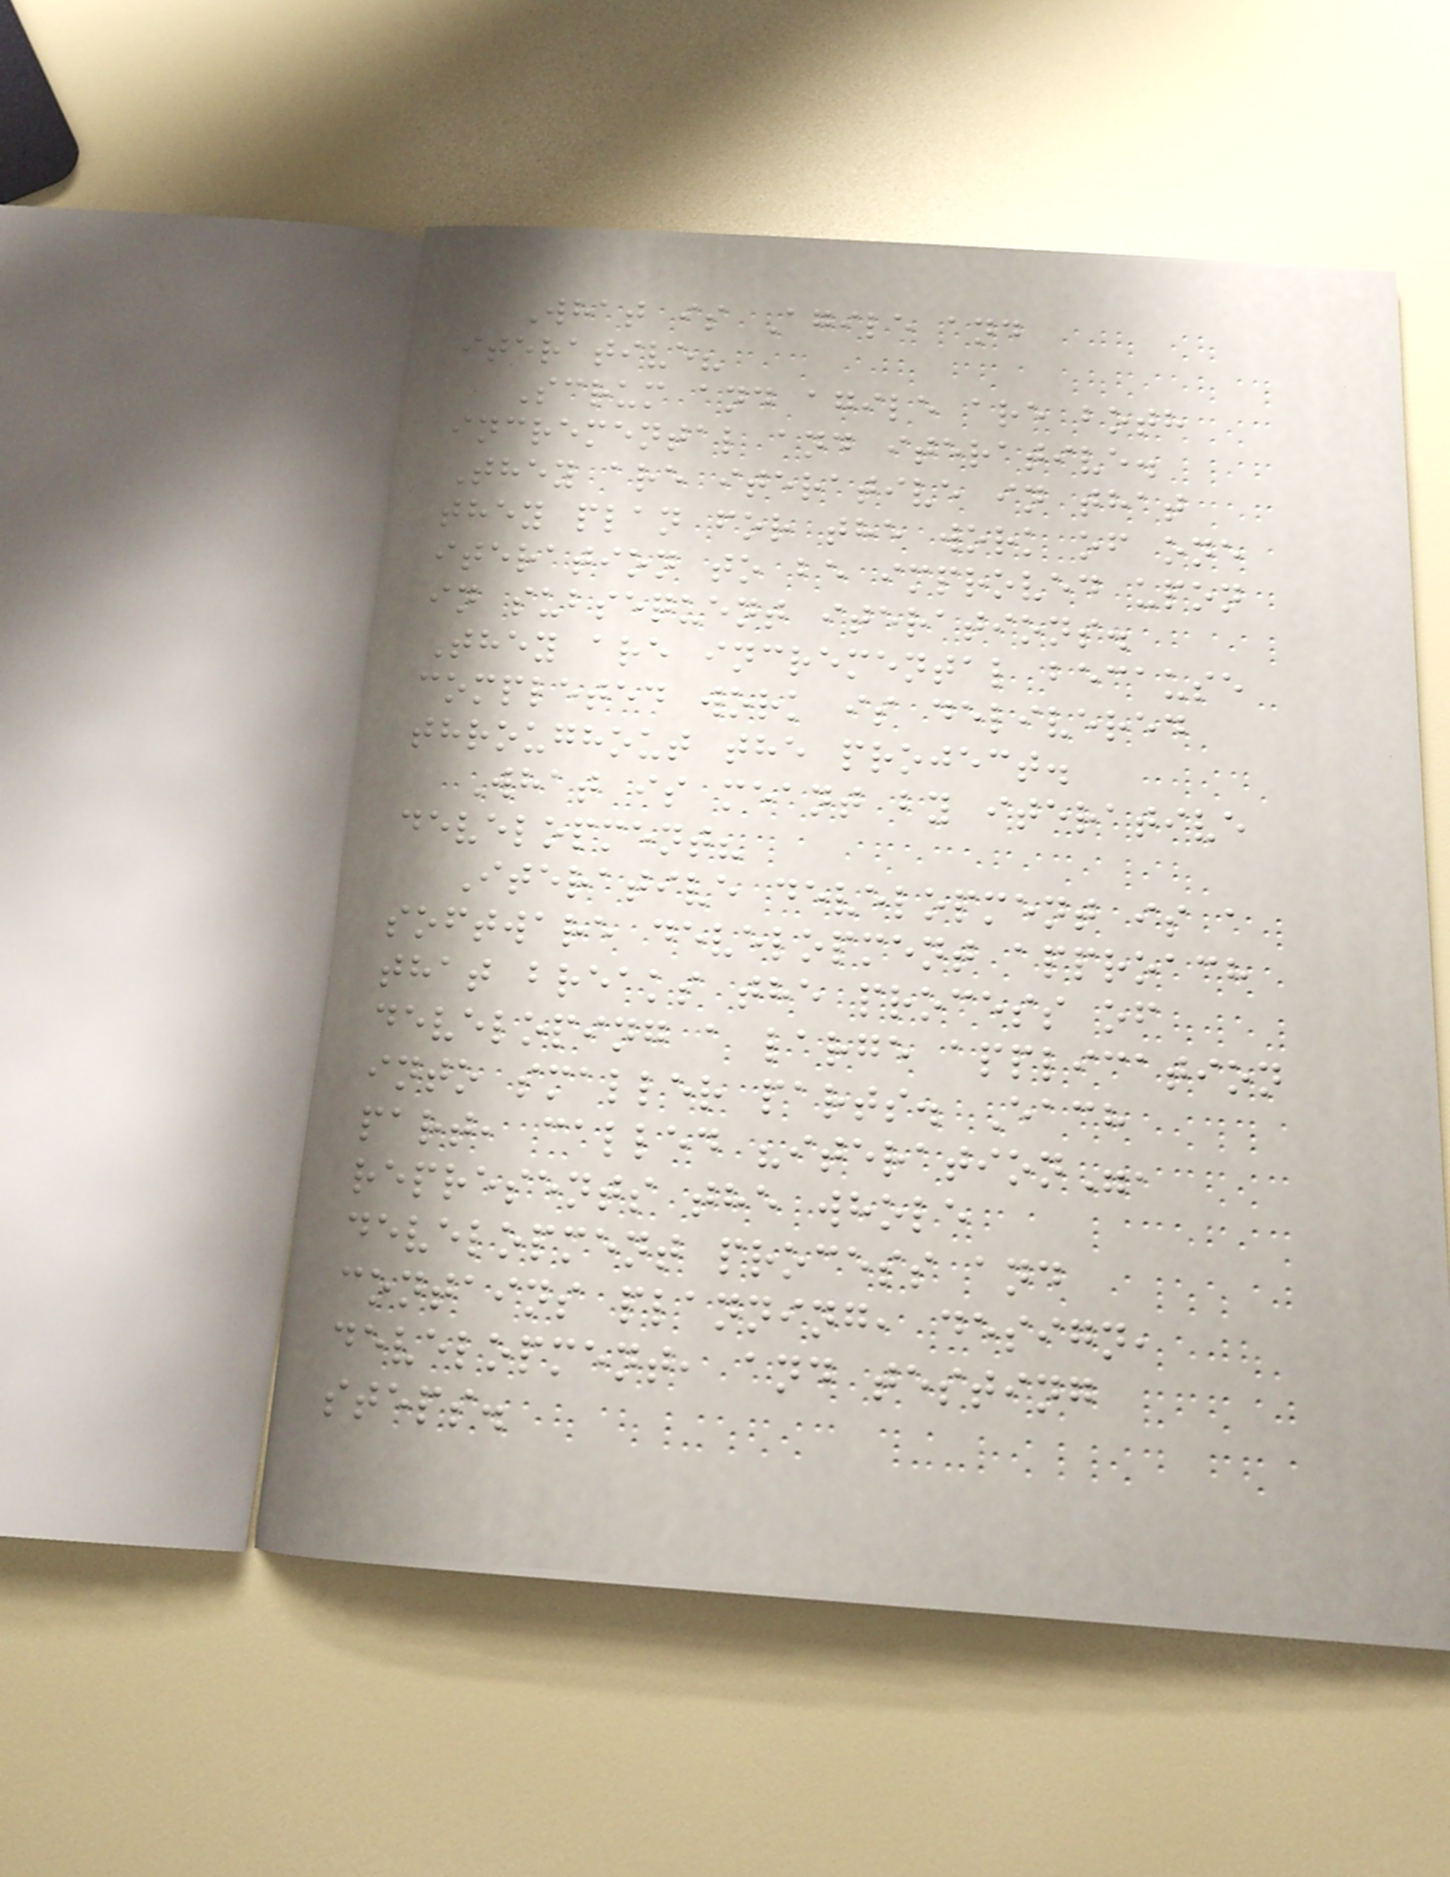What is Agile and
iterative?
Scrum and agile are both
incremental and iterative.
They are iterative in that
they plan for the work of one
iteration to be improved upon
in subsequent iterations.
They are incremental because
completed work is delivered
throughout the project.
What is meant by iterative
development?
Iterative development is a
software development approach
that breaks the process of
developing a large application
into smaller parts. Each
part, called "iteration",
represents the whole
development process and
contains planning, design,
development, and testing
steps.
